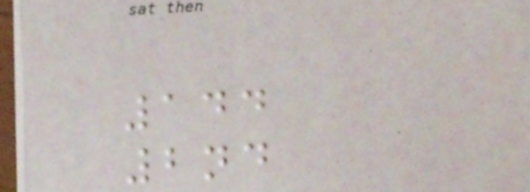144
2nd
